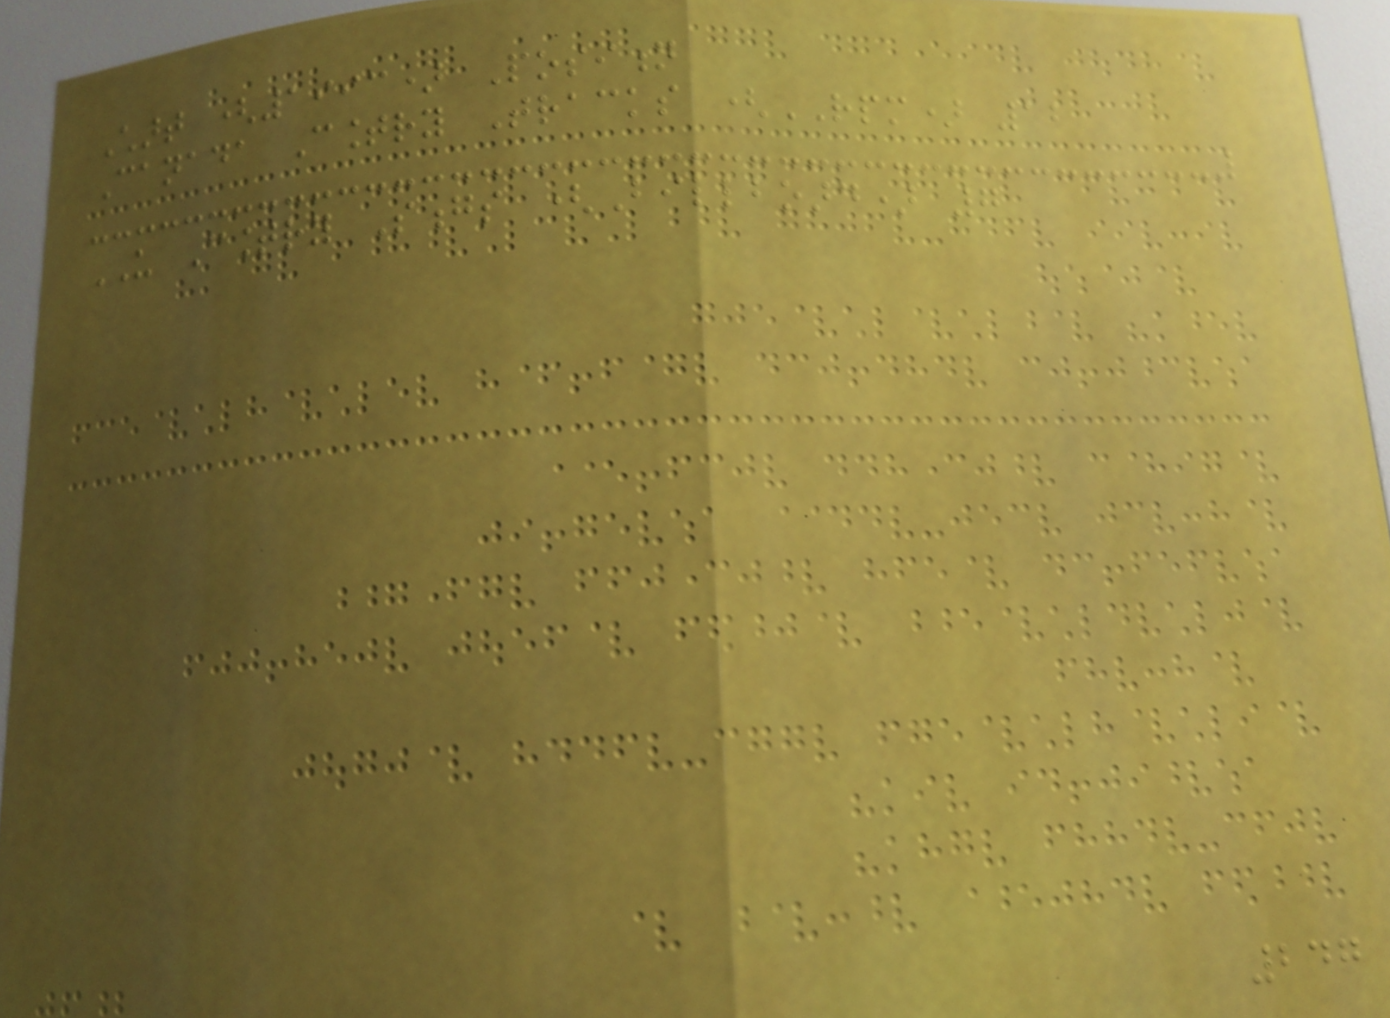Chart (1993) Position
Canada Country Tracks (RPM) 12
US Country Songs (Billboard) 7
247
